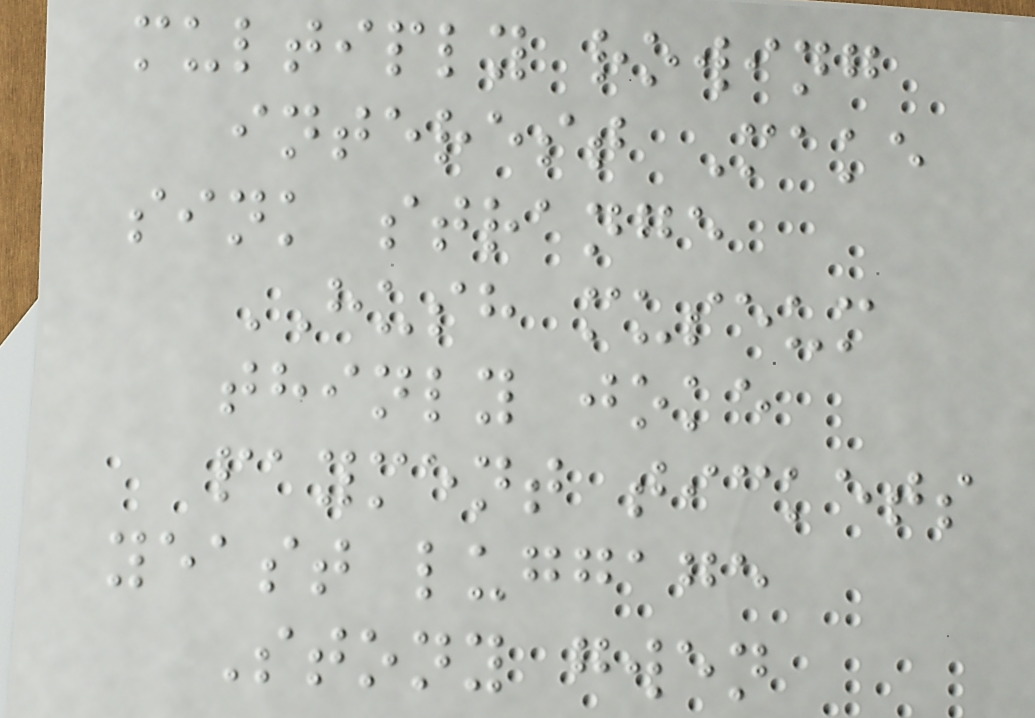multiply rowing
interest Make
sink strange
HUSH museum
thinly joke
payment tickets
yeast luggage
Stony gwen
